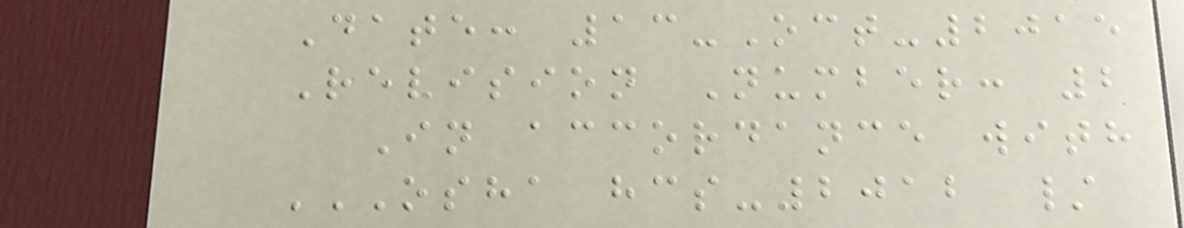Date: 13-Oct-2015
Revision Number: 2
In accordance with
OSHA HCS-2012 /
